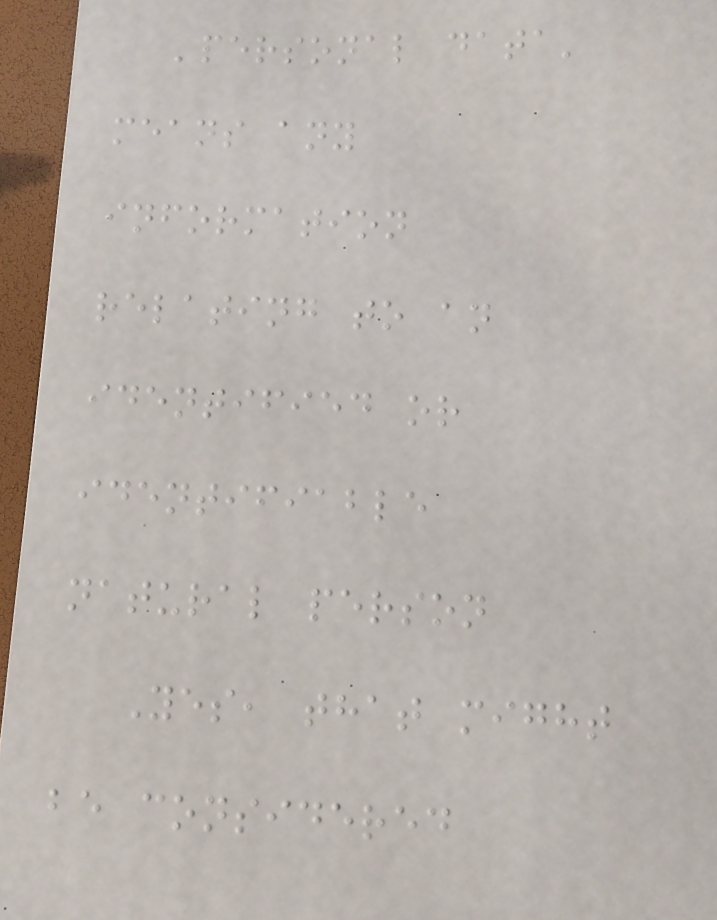'personal data'
means any
information
relating to an
identified or
identifiable
natural person
Yes, that might
be considered
